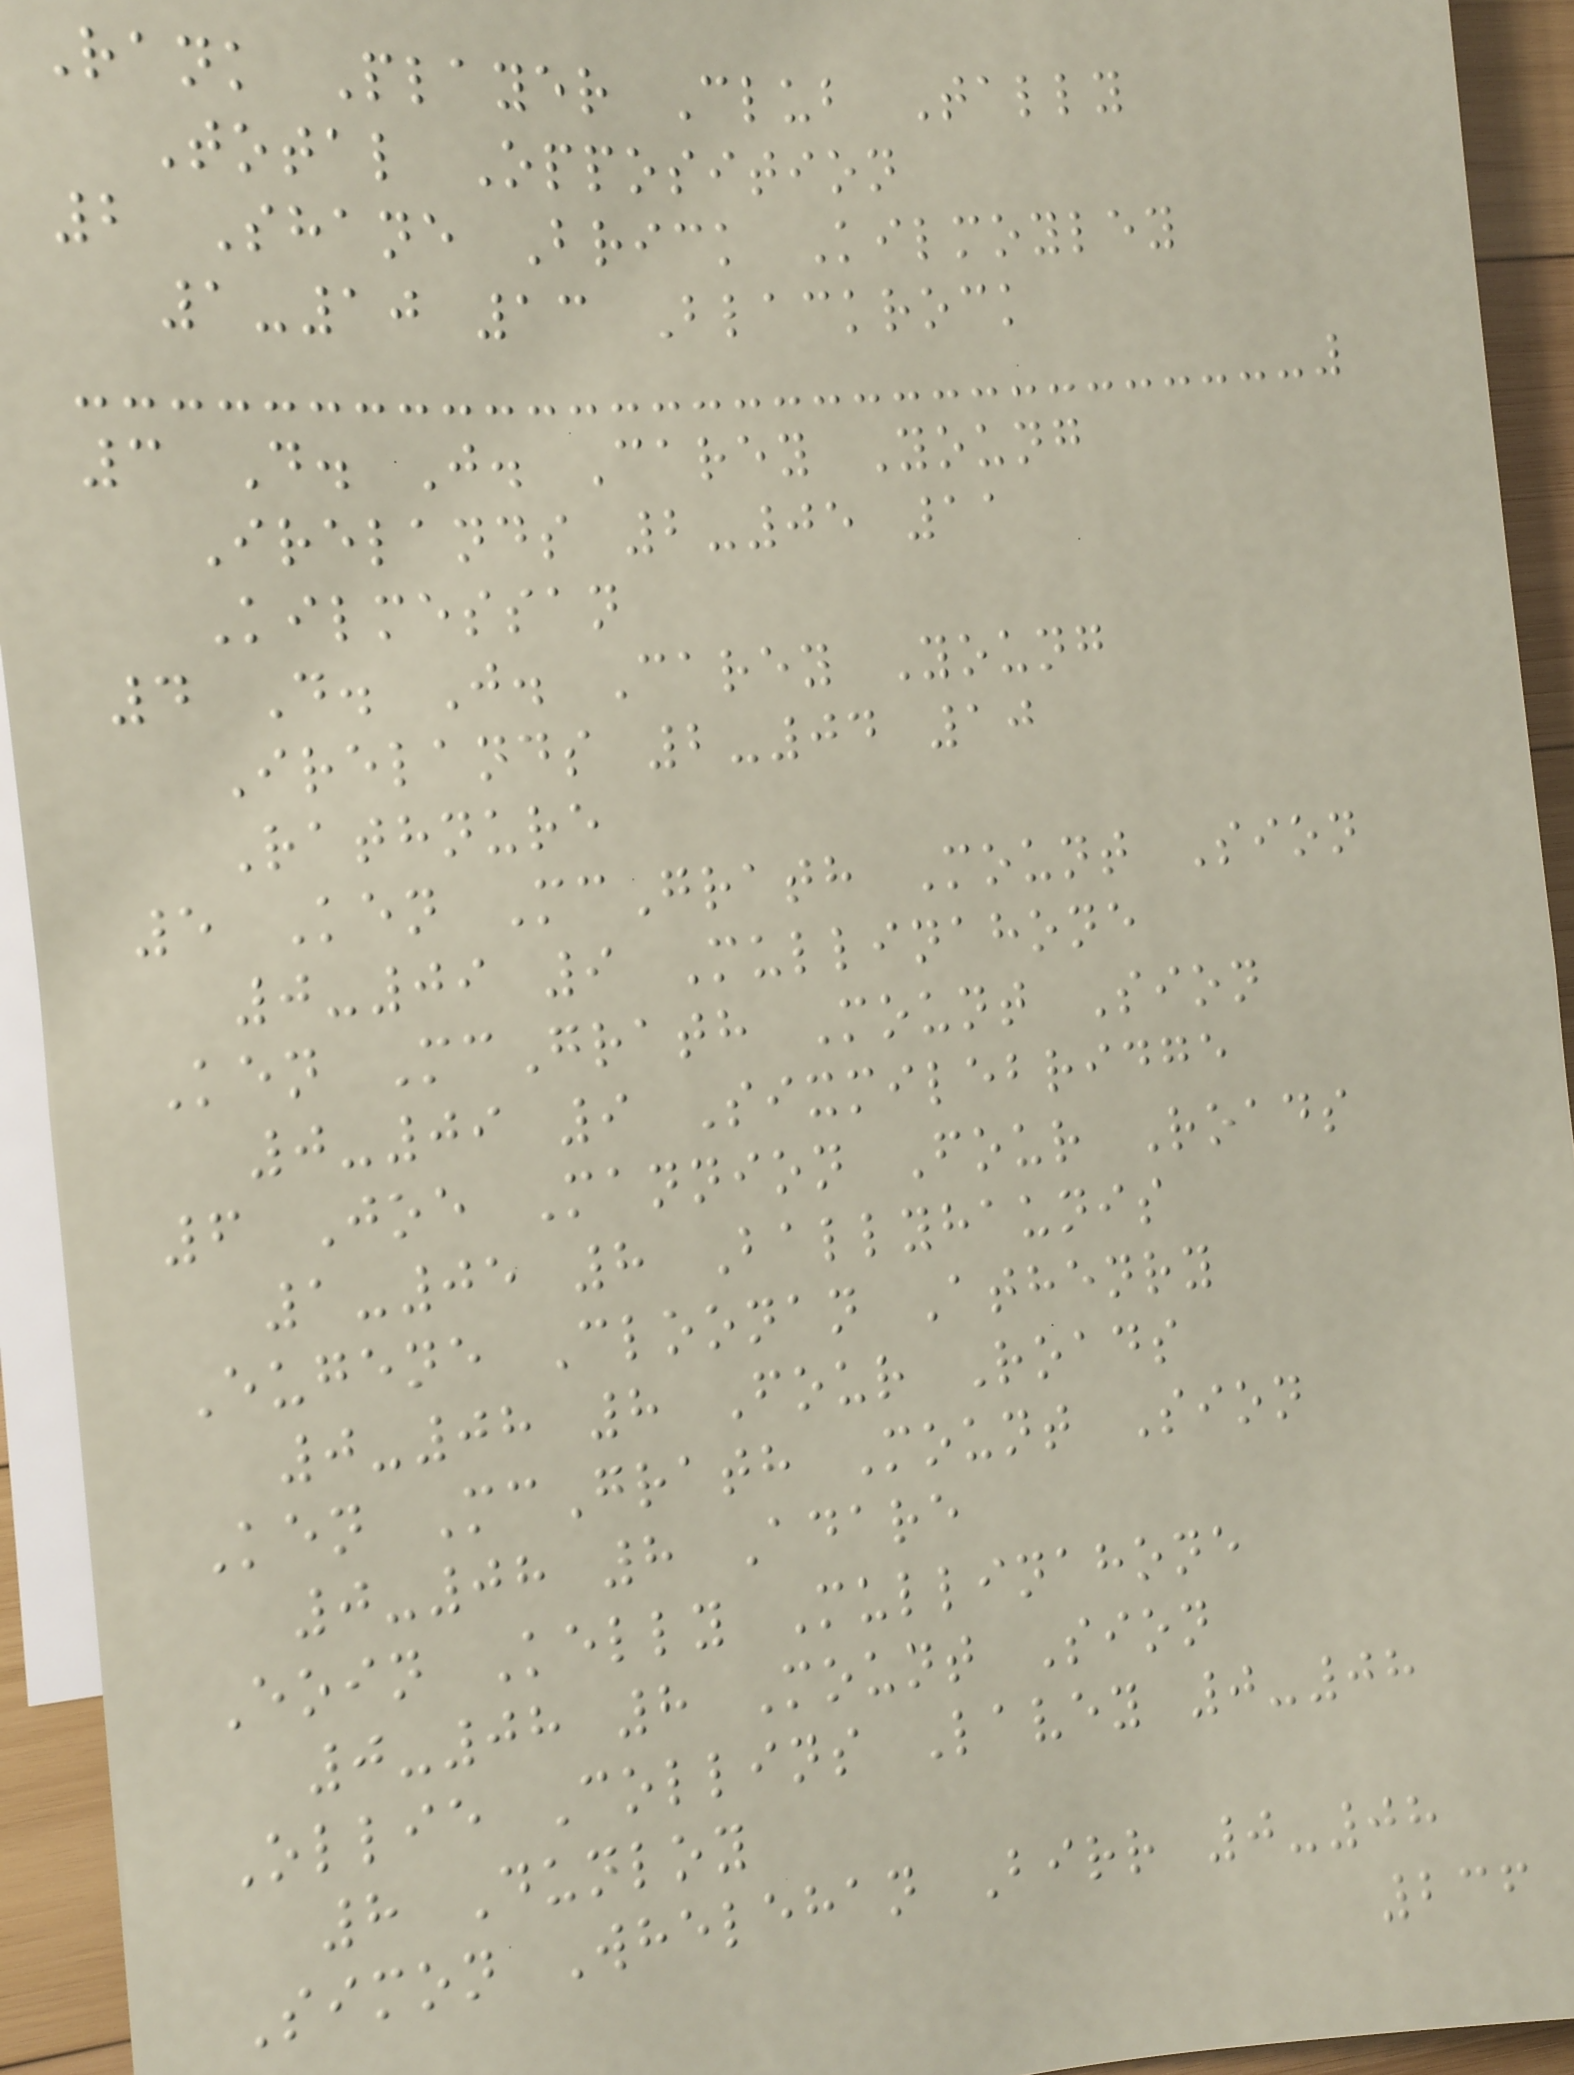Rank Player Club Tally
Total Opposition
2 Shane Brick Kilmoyley
1-10 13 Blackrock
3 D. J. Carey Young
Irelands 2-05 11
Kilmessan
4 D. J. Carey Young
Irelands 2-04 10
Rathnure
5 Ken McGrath Mount Sion
0-09 9 Mullinahone
Ken McGrath Mount Sion
0-09 9 Sixmilebridge
6 Joe Mannion Four Roads
1-05 8 Ballyhaunis
Eugene Cloonan Athenry
0-08 8 Four Roads
Ken McGrath Mount Sion
0-08 8 Adare
Eoin Kelly Mullinahone
0-08 8 Mount Sion
Ollie Collins Lavey 0-08
8 Dunloy
Simon Whelehan Birr 0-08
236
